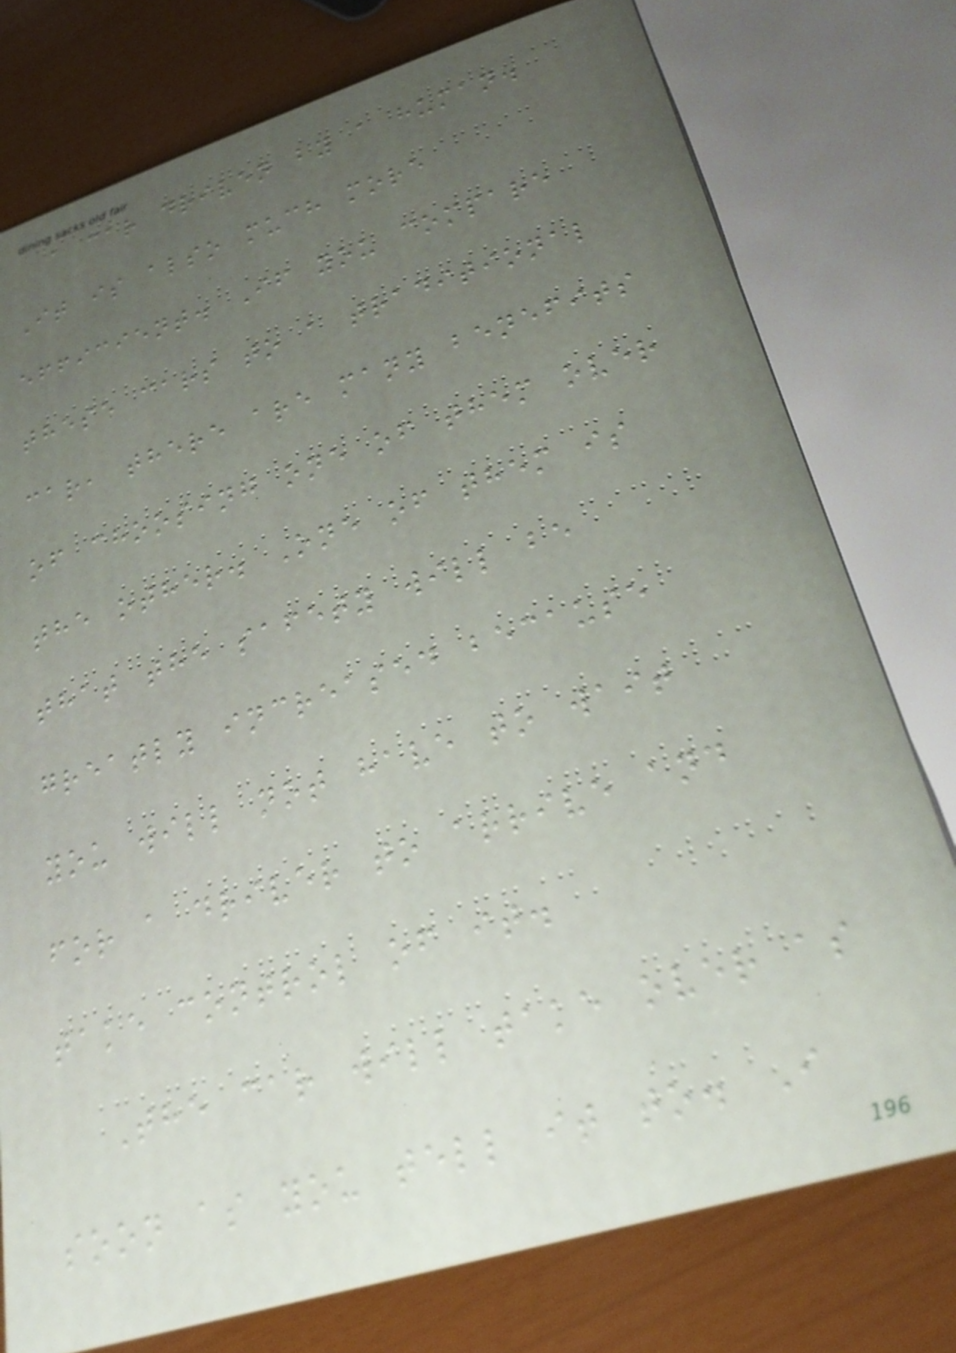a car driven by a human.
It is also much more
efficient. If you compare
these cars to a traditional
car, there are many benefits
of choosing one of them over
the other. One of them is
that the safety will be
greatly increased because
you will not have to wait
for a driver to arrive and
take control of it.
The car will take over as
soon as you tell it to. I
